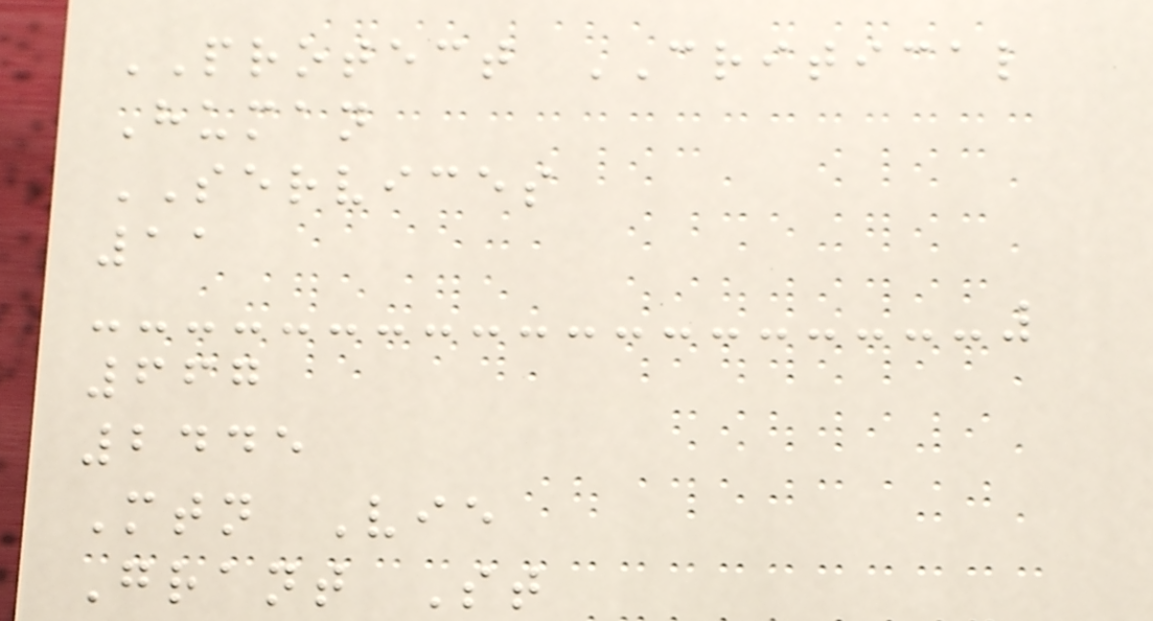PROTECT CRITICAL
Human
SERVICES
11
667
2445
Mtn Vie
Grant St
